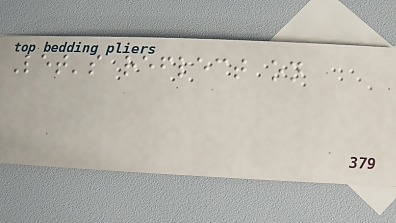Let's reflect on
